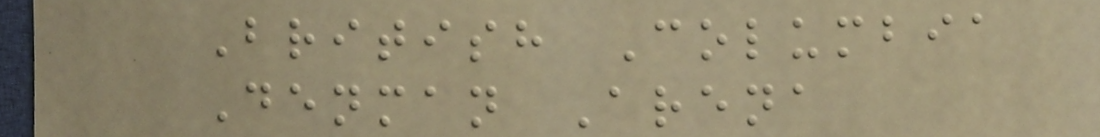British Columbia
Denman Arena
